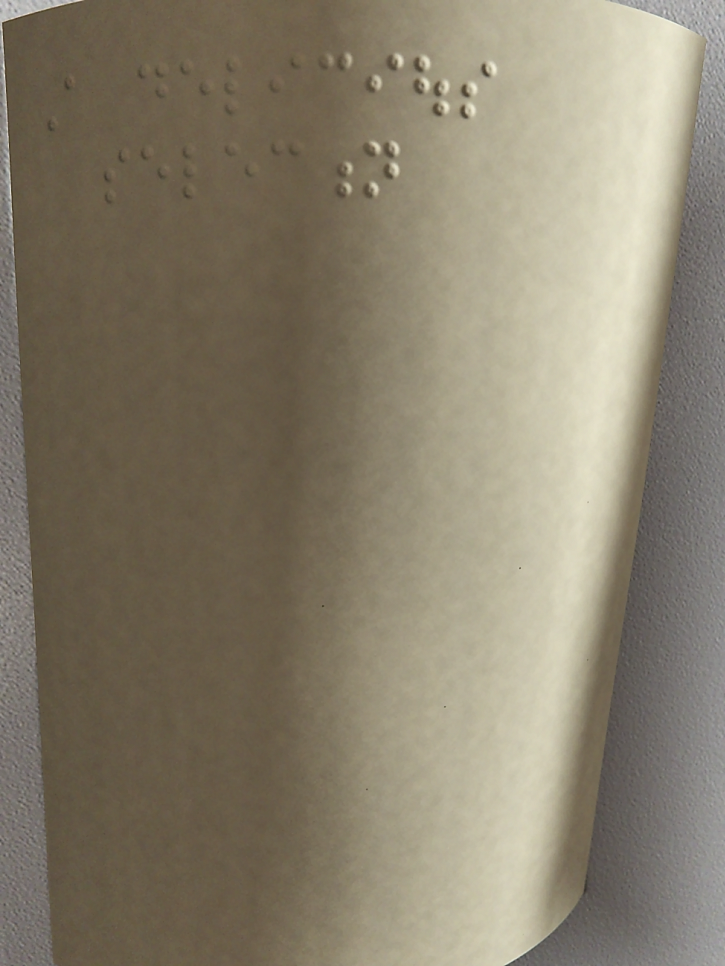A delicious
selection
